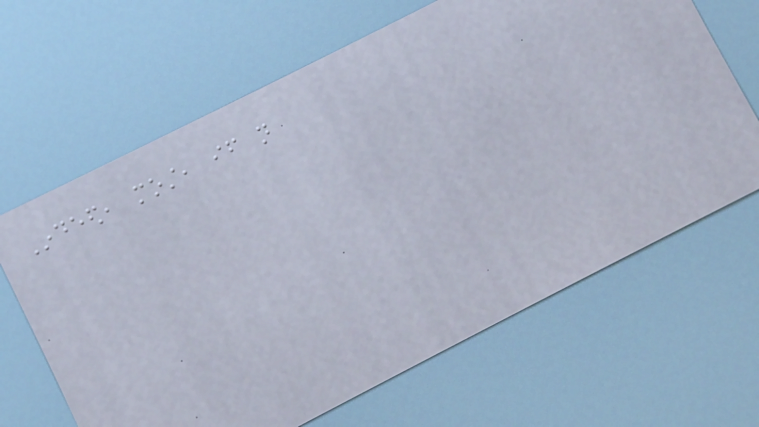Indeed, most, if not
